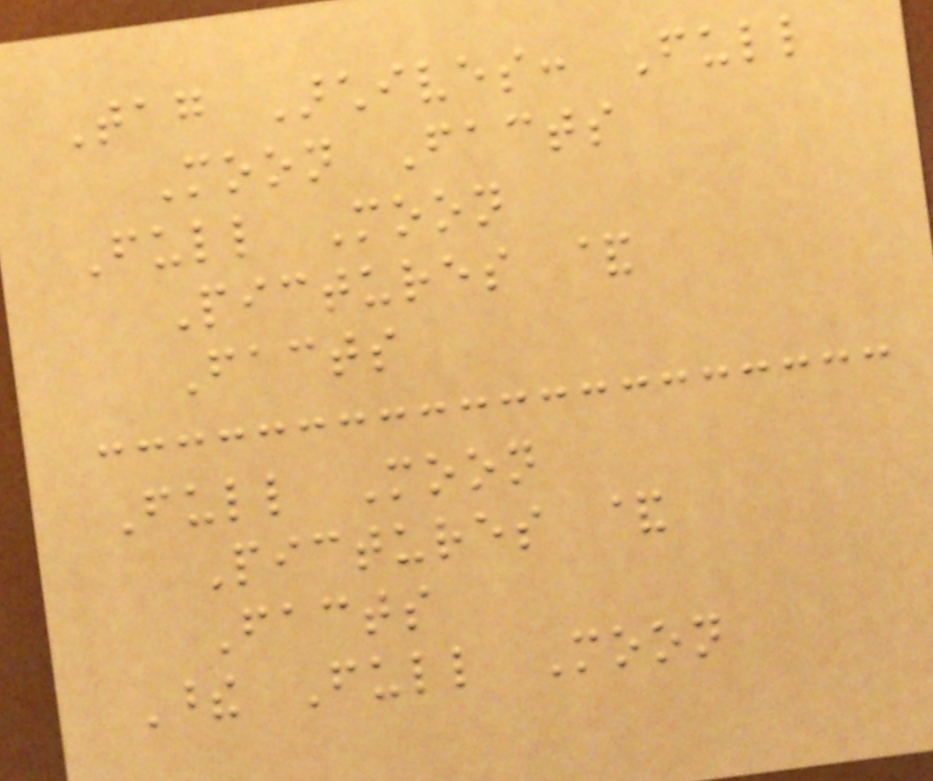Tag Archives: Full
Moon Facts
Full Moon
Pictures &
Facts
Full Moon
Pictures &
Facts
These Full Moon
